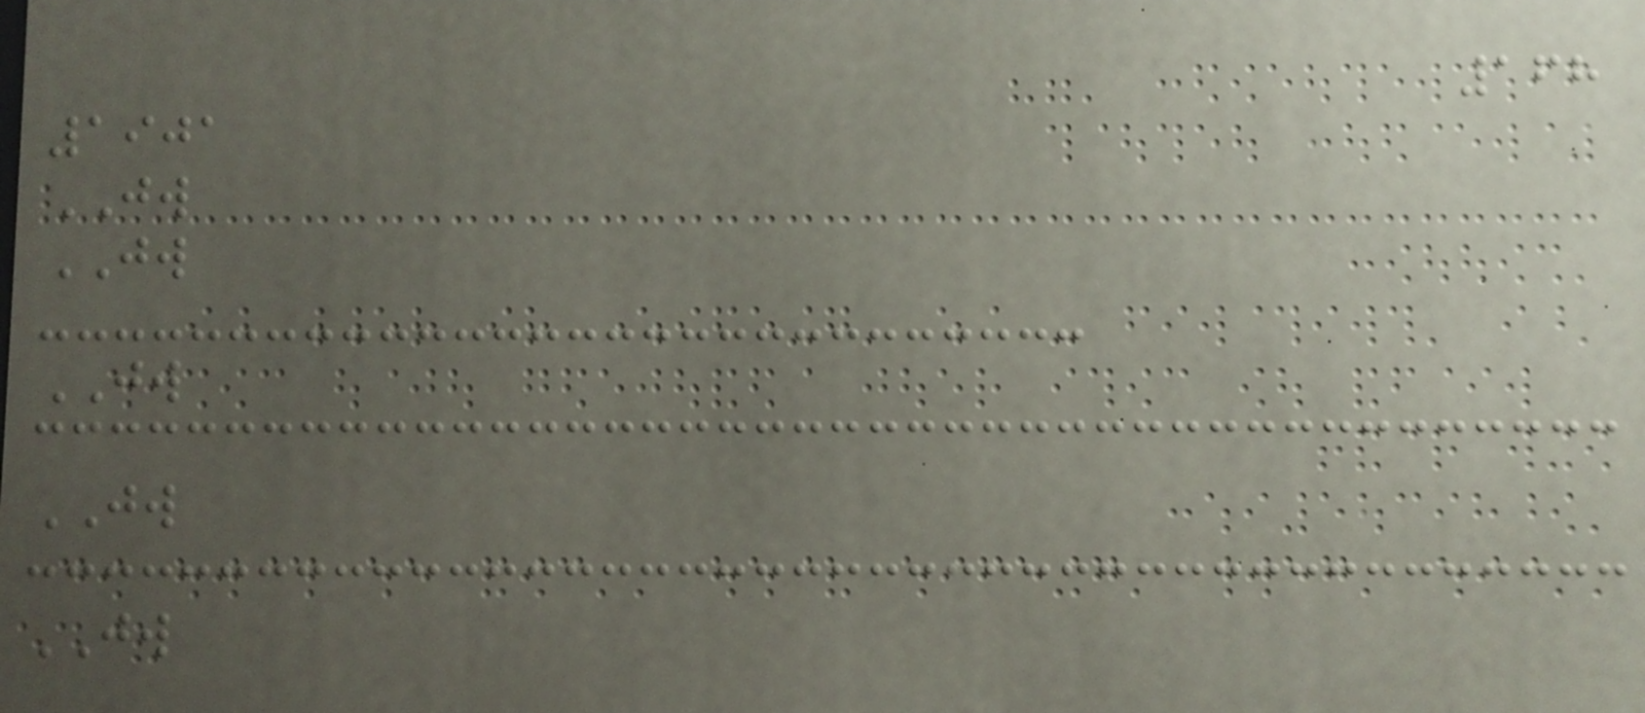168
1901
JW
JW
JW
JW
JW
